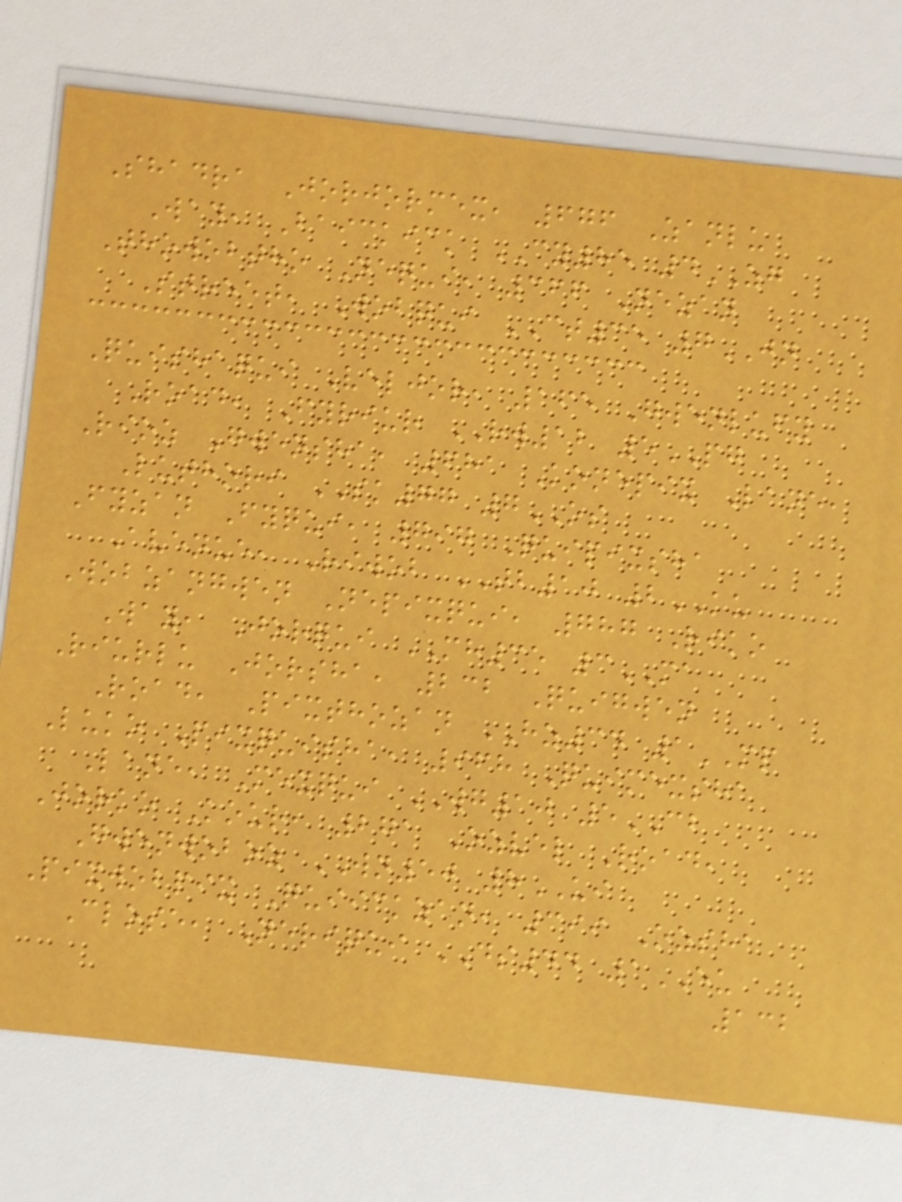Shadra Jorjormex, 676 Zanlu
Way, Baickick CY85 4ZG
Thowobtho Nequi, 366 Nezan
Street, Wobqui CT35 7JN
Quishaqui Veljor, 165 Gwenlufy
Road, Fyriur RW12 5PG
Rioz Gwensha, 681 Konepix Lane,
Luthori SK77 7OS
Fyzan Fyqui, 797 Quipixsha
Avenue, Riwob TB10 2KU
Wobzangwen Nepixqui, 787 Riko
Way, Jorqui MH35 3MA
Riurlu Jorsha, 232 Quigwen
Road, Pixthozan HZ34 1MP
Luko Pixquisha, 968 Quimexsha
Lane, Mexqui WG10 5CB
Jorko Kour, 271 Ozvel Road,
Gwenwoboz WN50 8UI
Pixwobpix Quiickzan, 399 Ozsha
Close, Neriqui DS44 1EU
132
